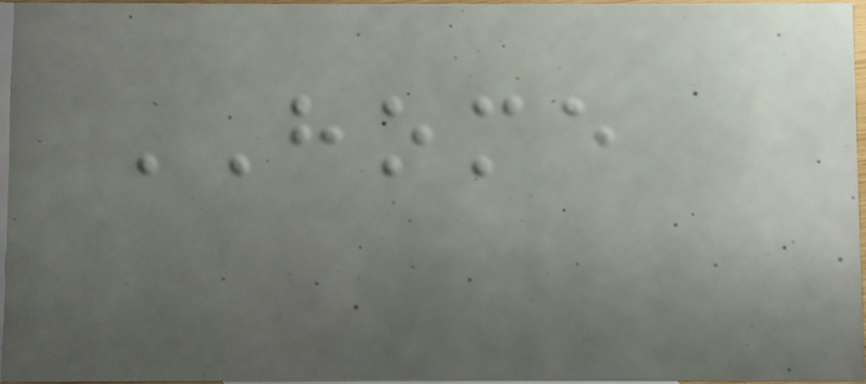HOME
